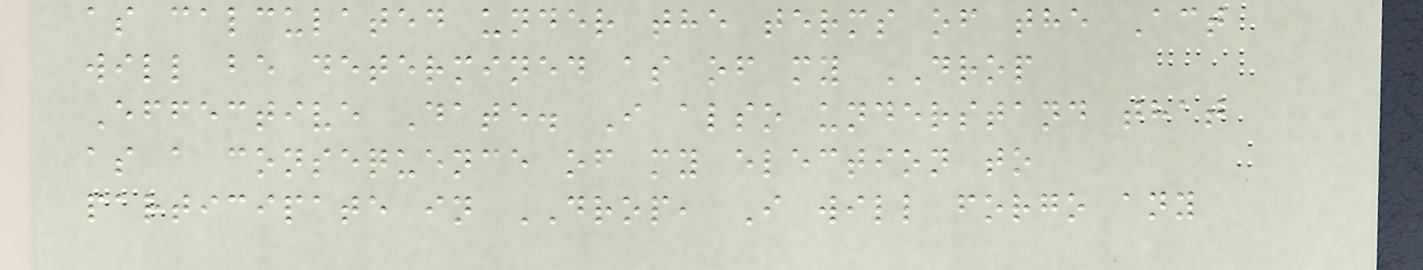as calculated under the terms of the Act
will be determined as of my DROP
Effective Date. I also understand that
as a consequence of my election to
participate in DROP, I will forgo any
